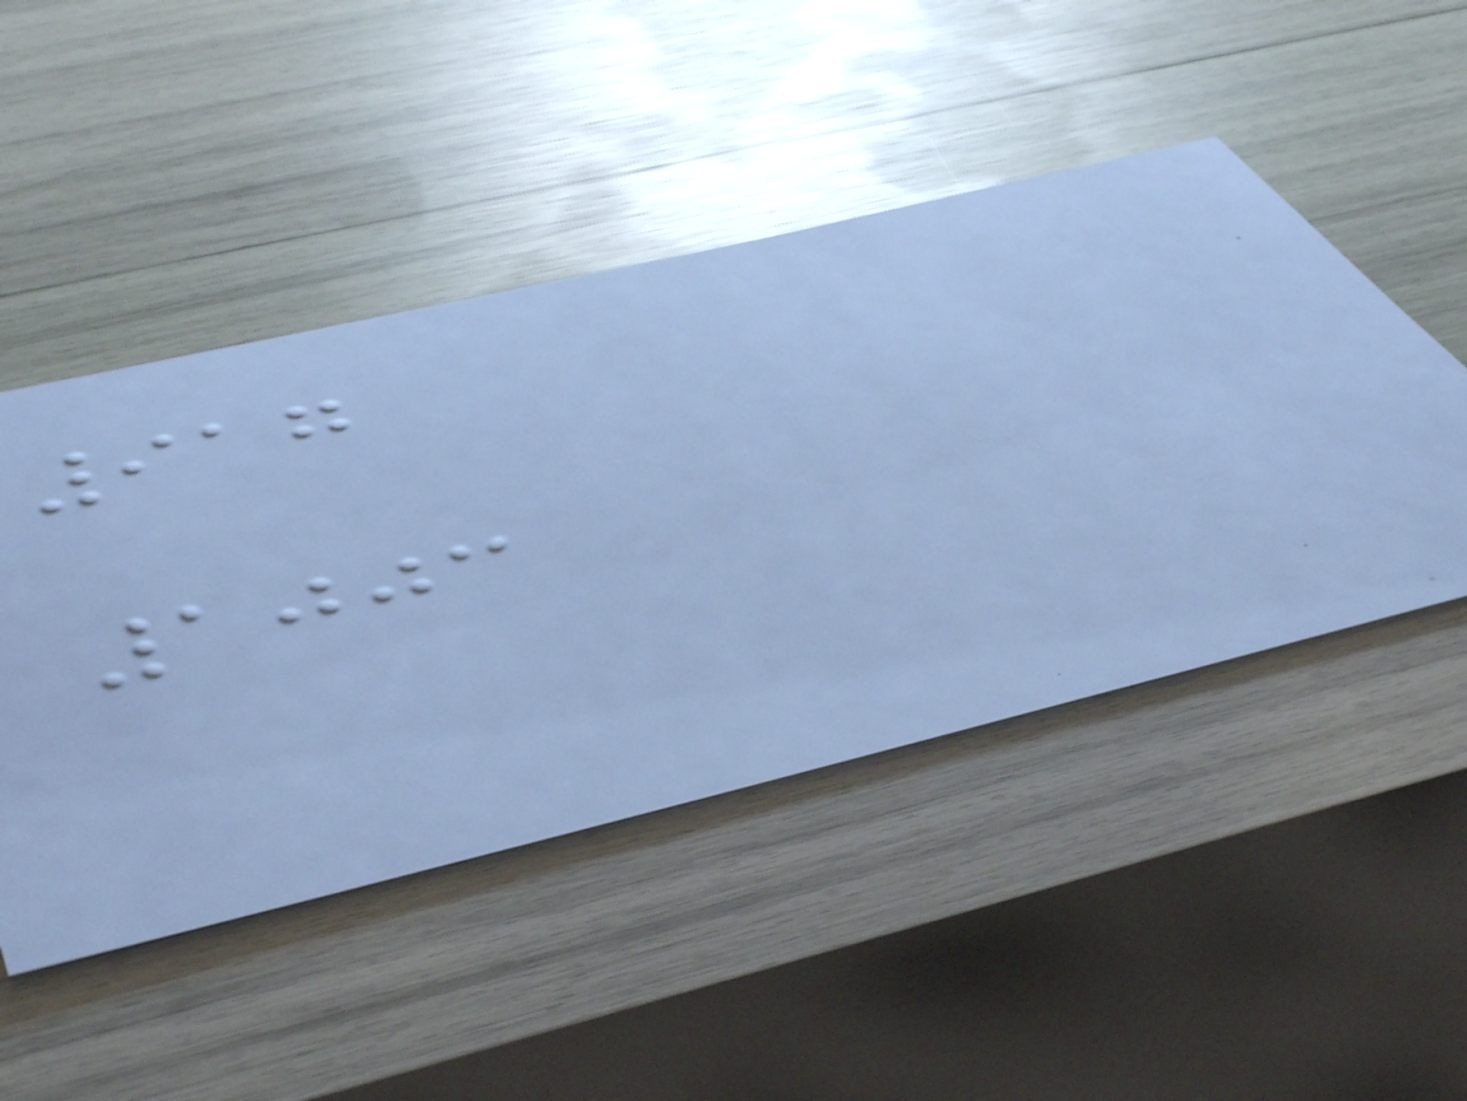917
1003
